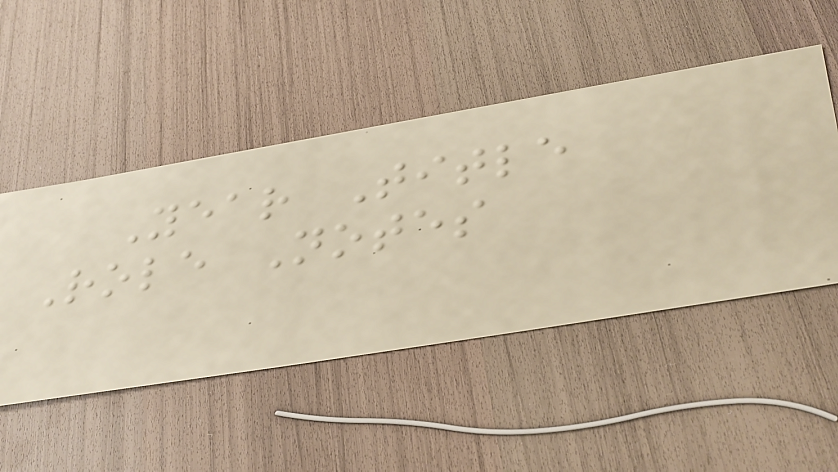Year Title
Role Notes
